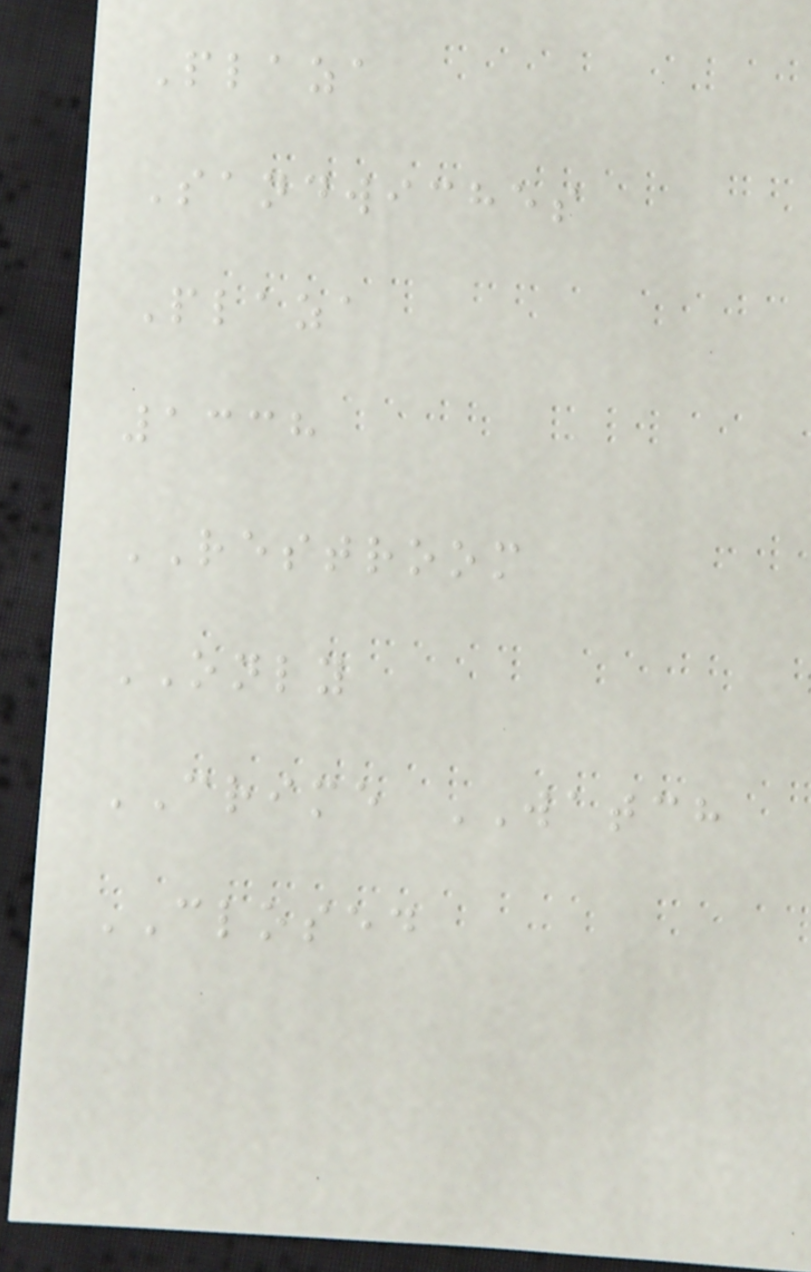Plaza
Sandwiches
Plaza
1338
RESTROOM
ONLY
CRIME WATCH
CLOSED
